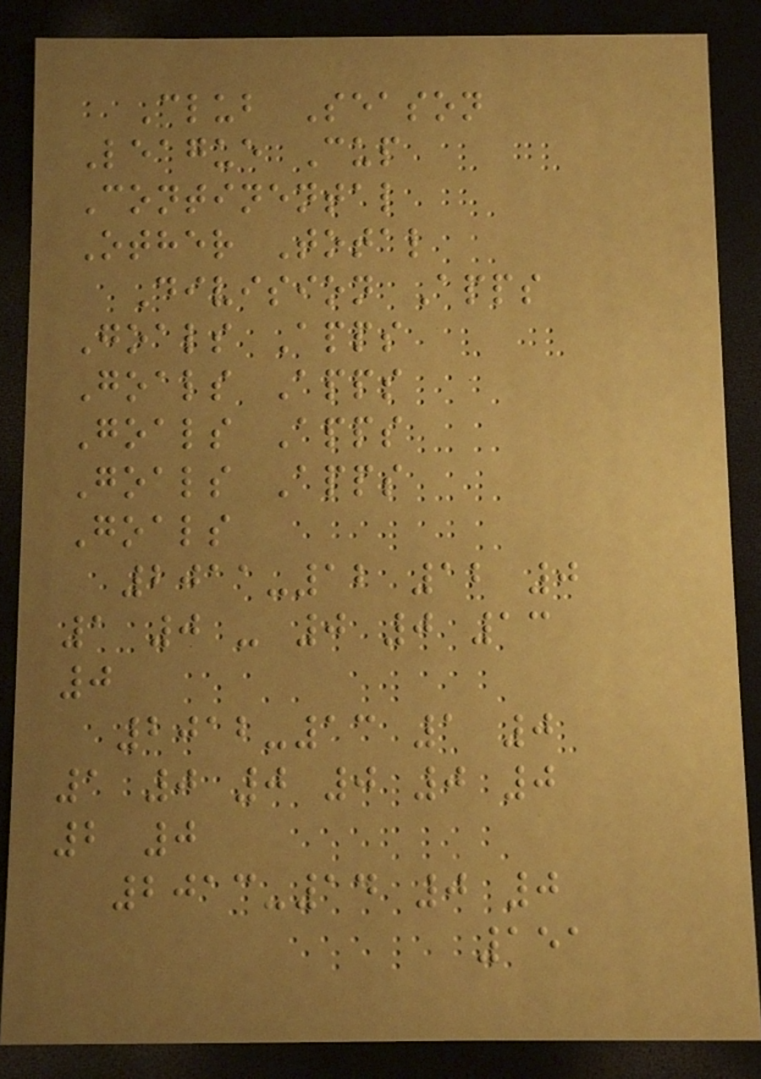Club Season
League Cup
Continental
Other Total
Division Apps
Goals Apps
Goals Apps
Goals Apps
Goals Apps
Goals
2011-12 12 0
1 0 - 0 0 13
0
2012-13 1 0
1 0 0 0 0 0
2 0
2013-14 0 0
151
